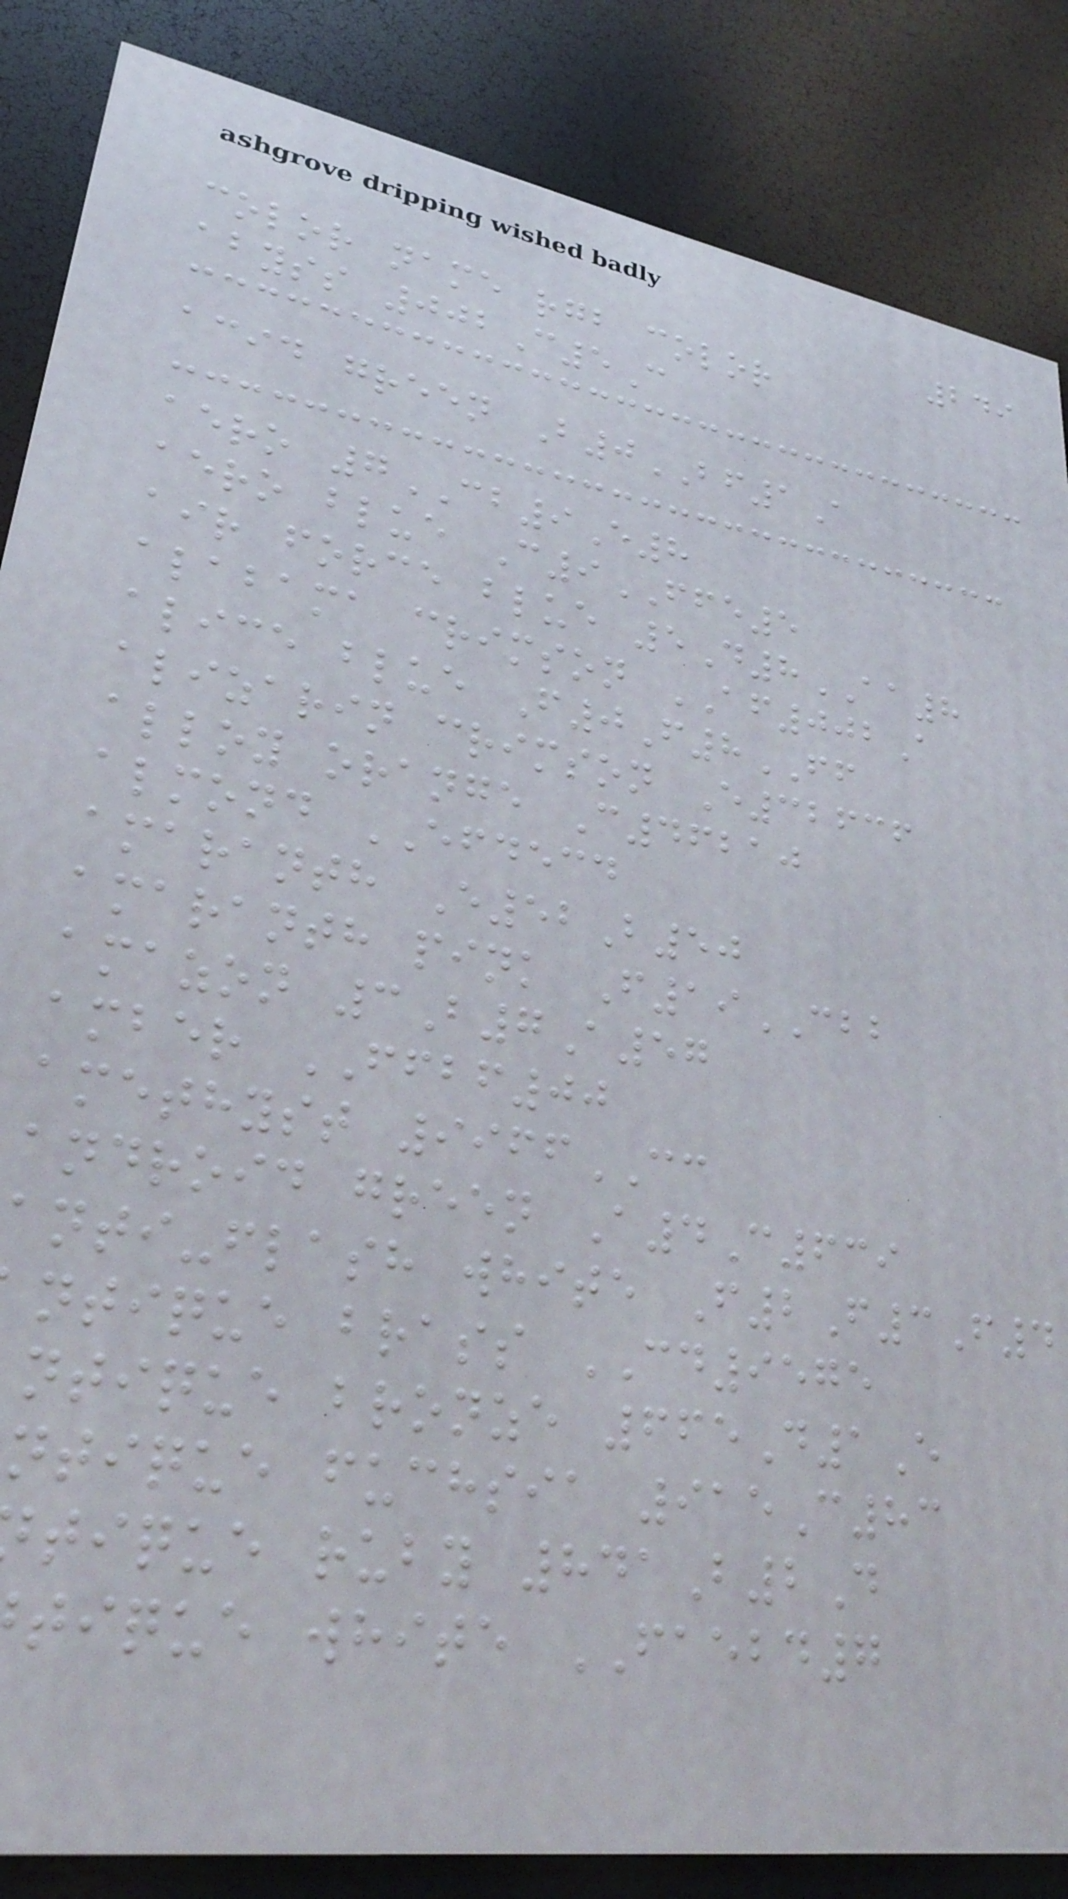249
color name rgb color
abyss 002C5C
acid green B0BF1A
aero 7CB9E8
aero blue C9FFE5
air force blue 5D8AA8
alabama crimson AF002A
alice blue F0F8FF
alizarin crimson E32636
alloy orange C46210
almond EFDECD
amaranth E52B50
amaranth pink F19CBB
amazon 3B7A57
amber FFBF00
amethyst 9966CC
android green A4C639
anti-flash white F2F3F4
ntique brass CD9575
ntique bronze 665D1E
ntique fuchsia 915C83
tique ruby 841B2D
tique white FAEBD7
